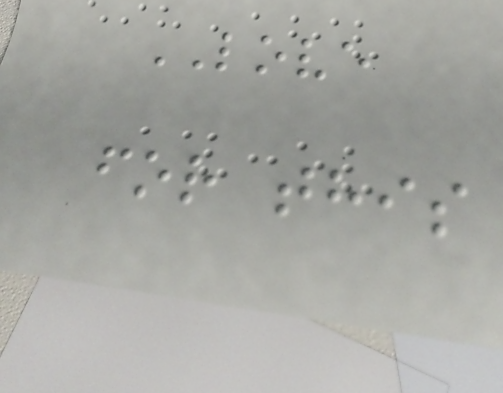LOVE
for this
